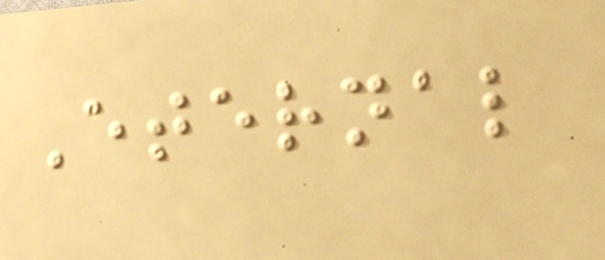Eternal
